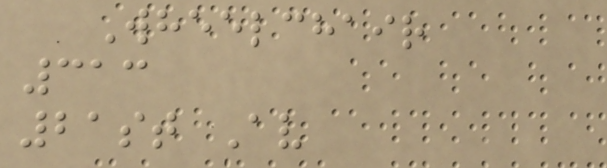Wheelchair
313
21st Av
